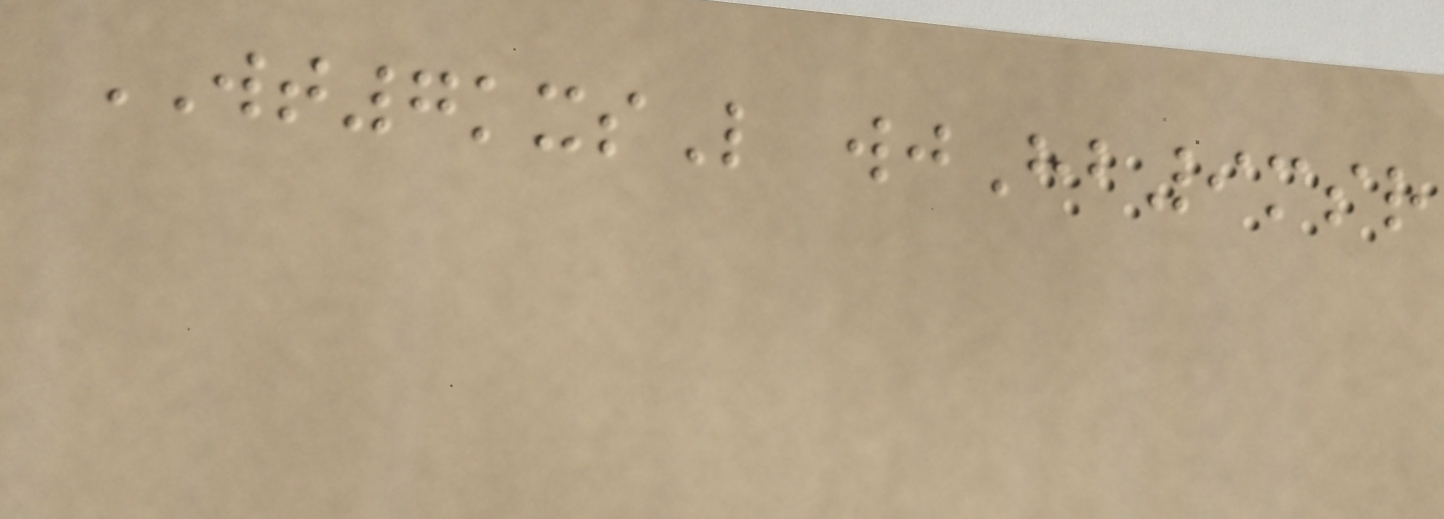WT7kxsL wjHb9msr
